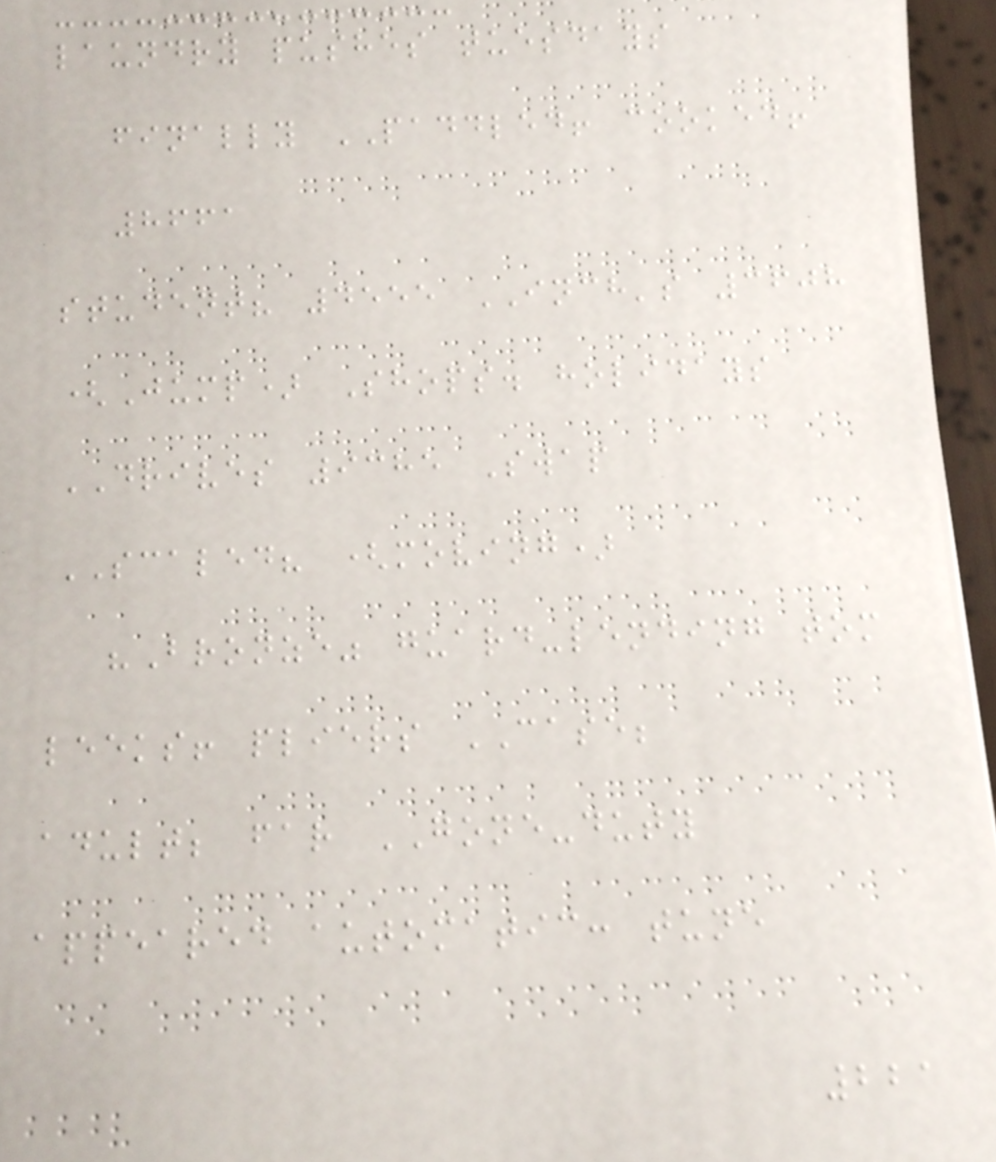laundry pushes tuesdays
finally PADDLED! cooked!
8661
student? 4555 INCH's 3608
(Jump) Shops. holidays
DRIVES 9385 Swap
SCALED? (moving)
"Bronze" guard-lending tom
leeks! pliers CASE;
adult; far GONE-duty
appeared automatic: tune
221
